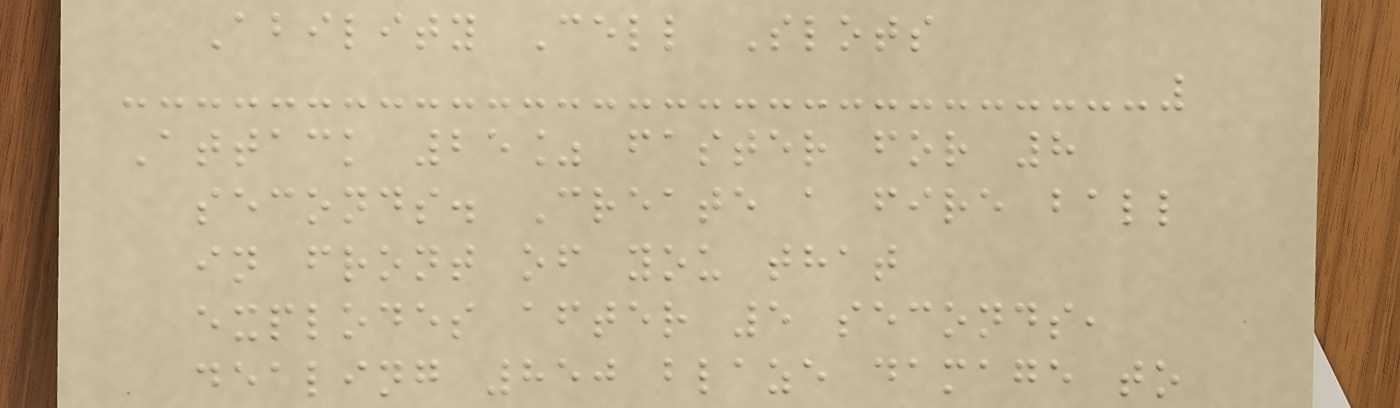Ability Cell Slots
Attack 25% faster for 8
seconds. Create a fire ball
in front of you that
explodes after 5 seconds,
dealing 850 blaze damage to
